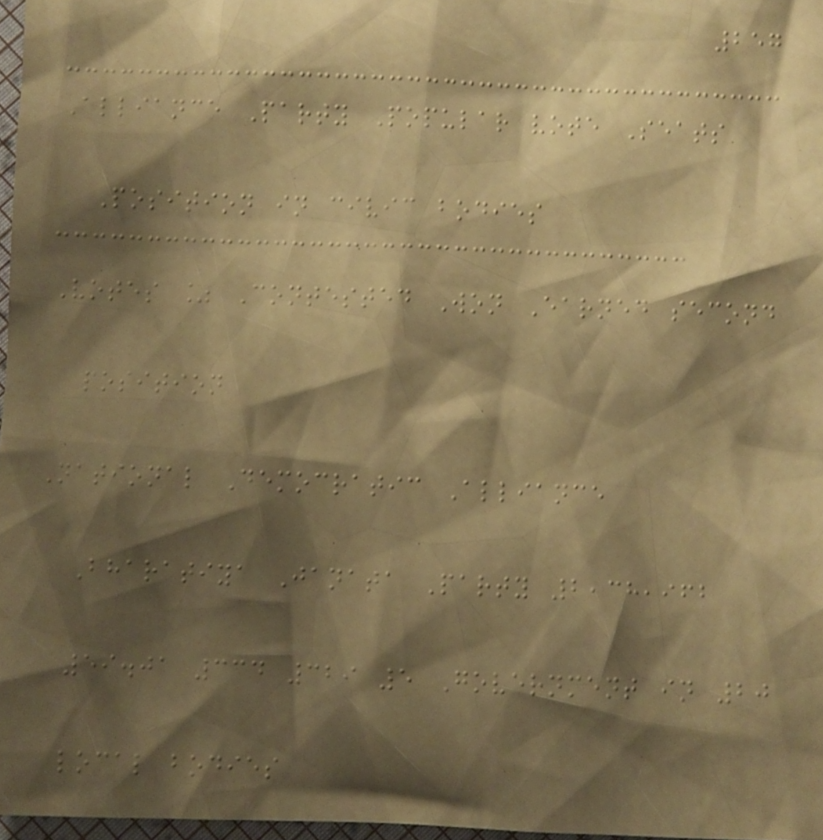257
Alliance Party Popular vote Seats
Position in civic bodies
Votes % Contested Won Earned second
position
National Democratic Alliance
Bharatiya Janata Party 2,38,962
59.01 334 329 5 Government in 20
local bodies
